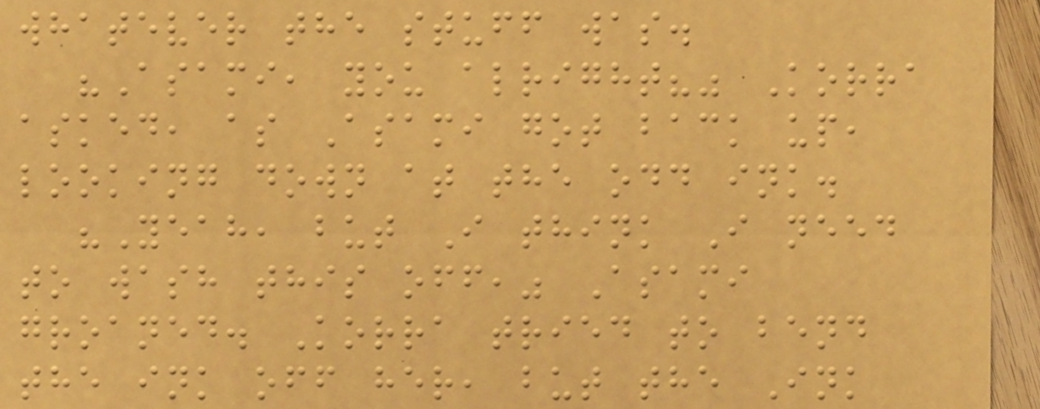whatever the stuff was.
"Asami, you alright?" Korra
asked, as Asami got back up,
looking down at the odd ink.
"Yeah, but I think I need
to wash this off," Asami
groaned. Korra tried to bend
the ink off her, but the Ink
